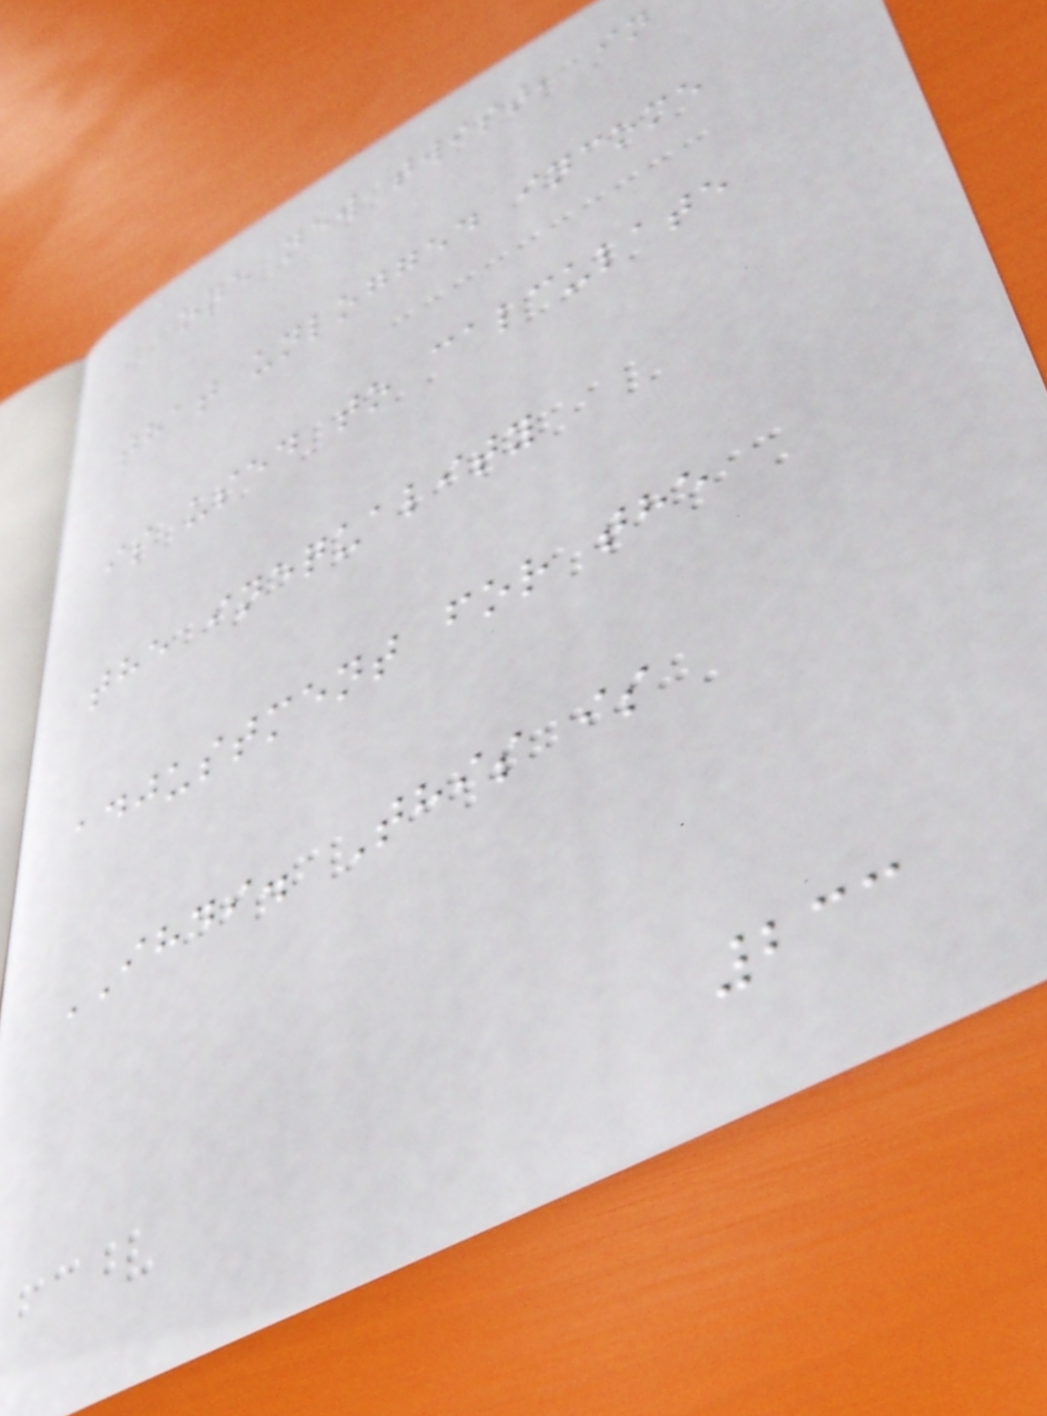one new twist, in
that unlogged income
is used to calculate
the inequality
adjustment for the
IHDI. This is
233
